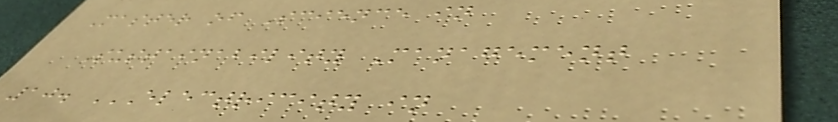Master of Science in
Sustainability Management
10. ELECTRICITY IN
